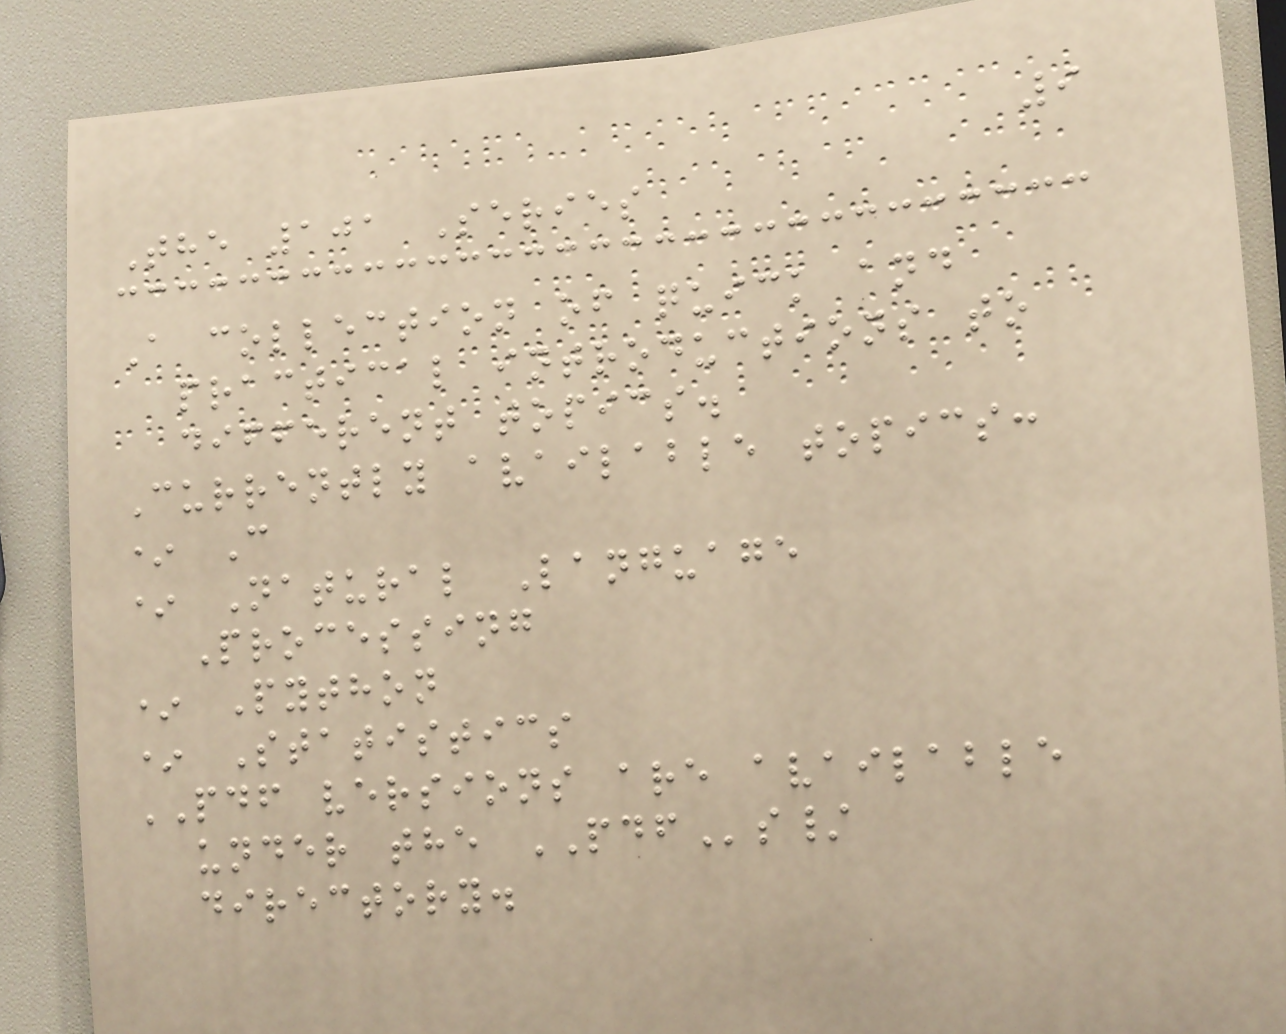9
The 101 Series
A collection of quick and
practical introductions to
different topics.
Currently available topics:
* C
* Natural Language
Processing
* Python
* Statistics
PDF versions are available
under the PDFs/
directory.
